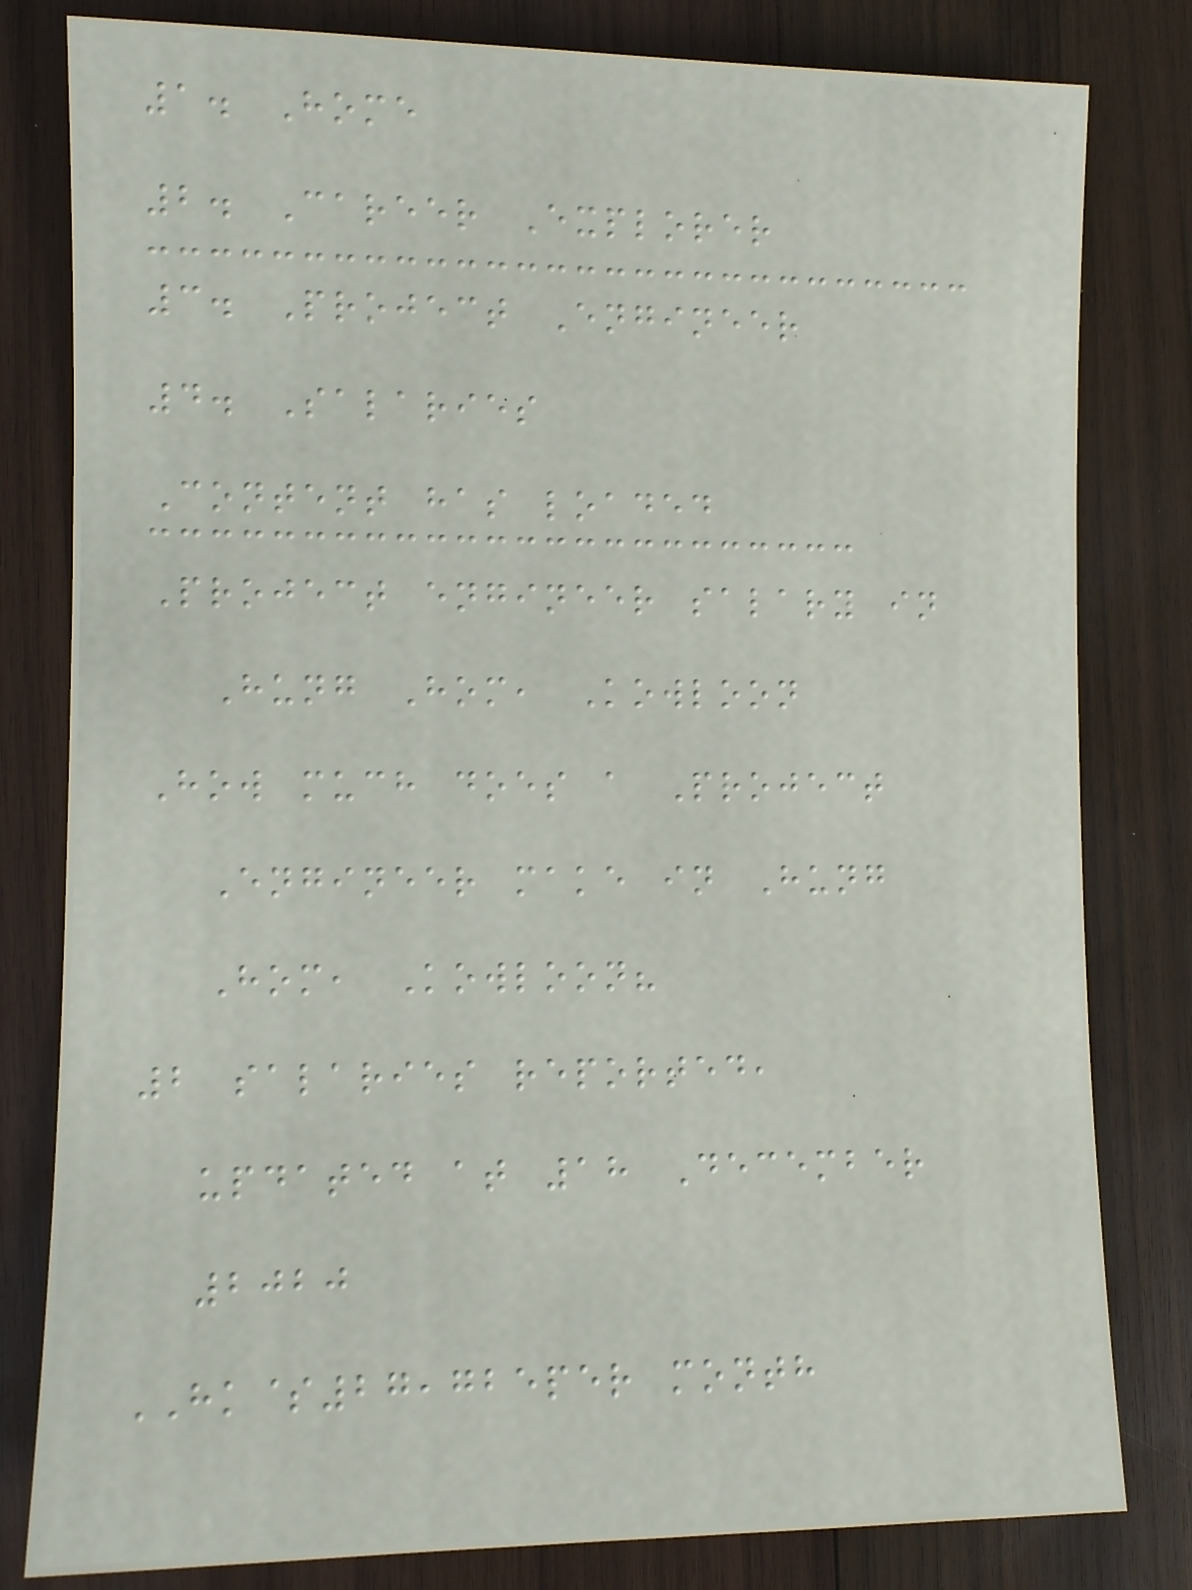1. Home
2. Career Explorer
3. Project Engineer
4. Salaries
Content has loaded
Project engineer salary in
Hung Hom, Kowloon
How much does a Project
Engineer make in Hung
Hom, Kowloon?
2 salaries reported,
updated at 18 December
2020
HK$27,725per month
